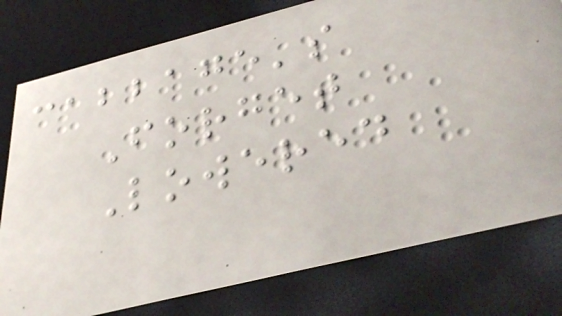cabbage's
Forget
Lowered
